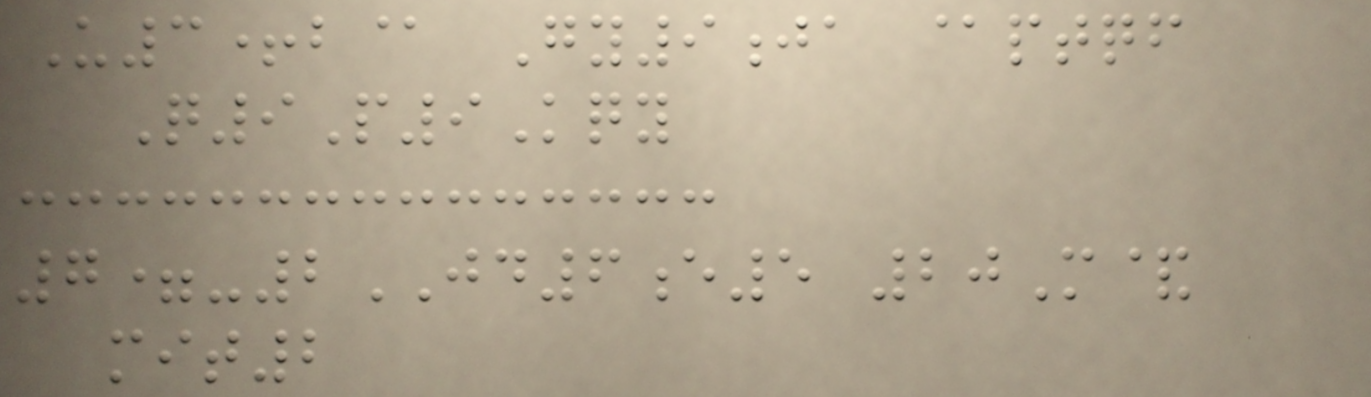U3+b@ Gy9ja @ptqf
Q9P9Kqy
7=-2JD6e5 20M&
mit2
